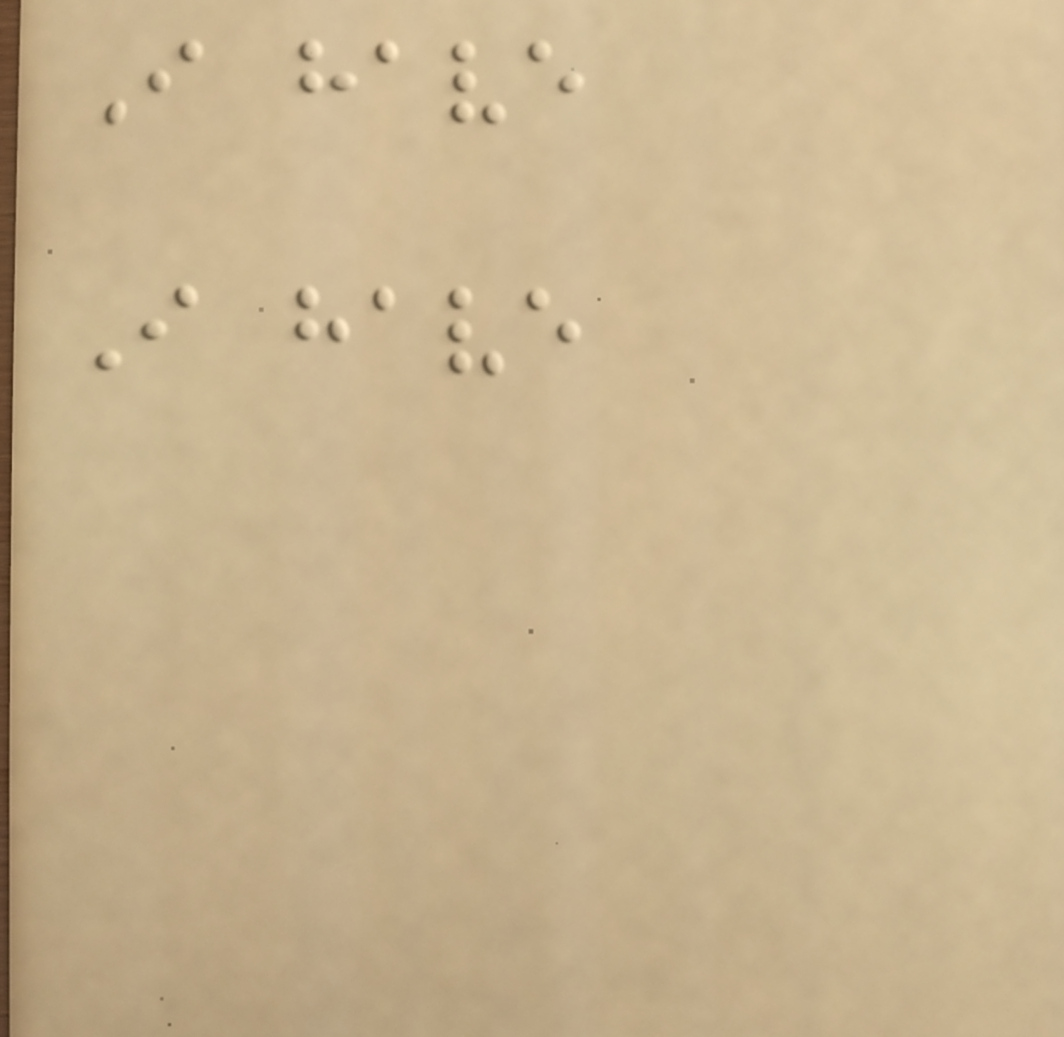I have
I have
